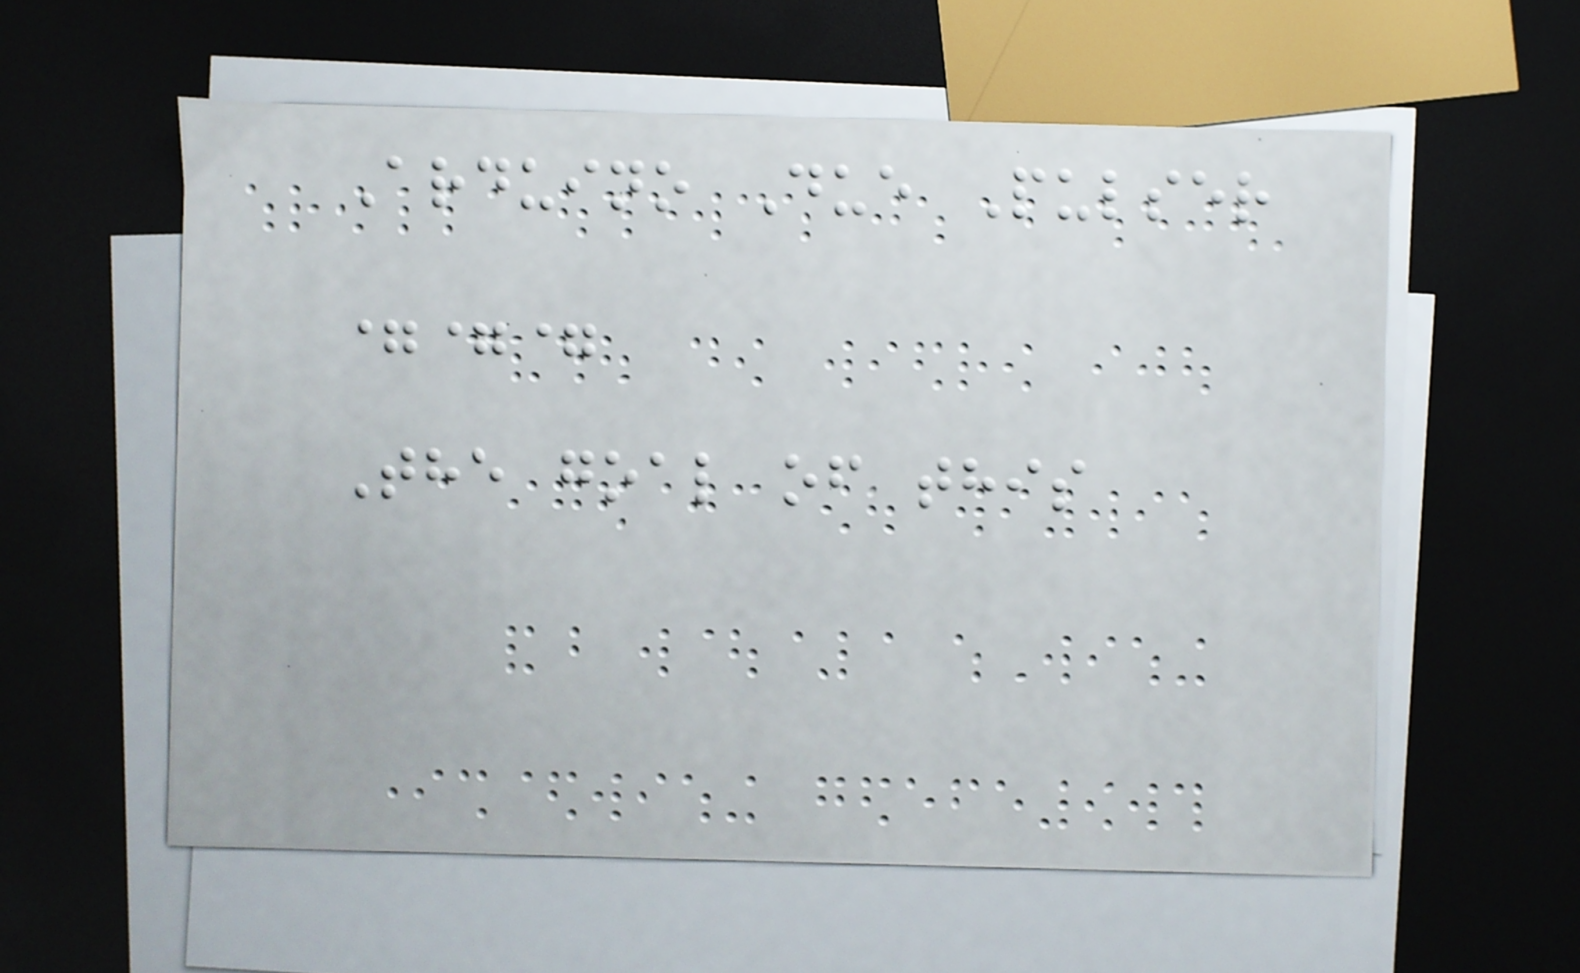Arduino Due Pulser
===
The goal of this
